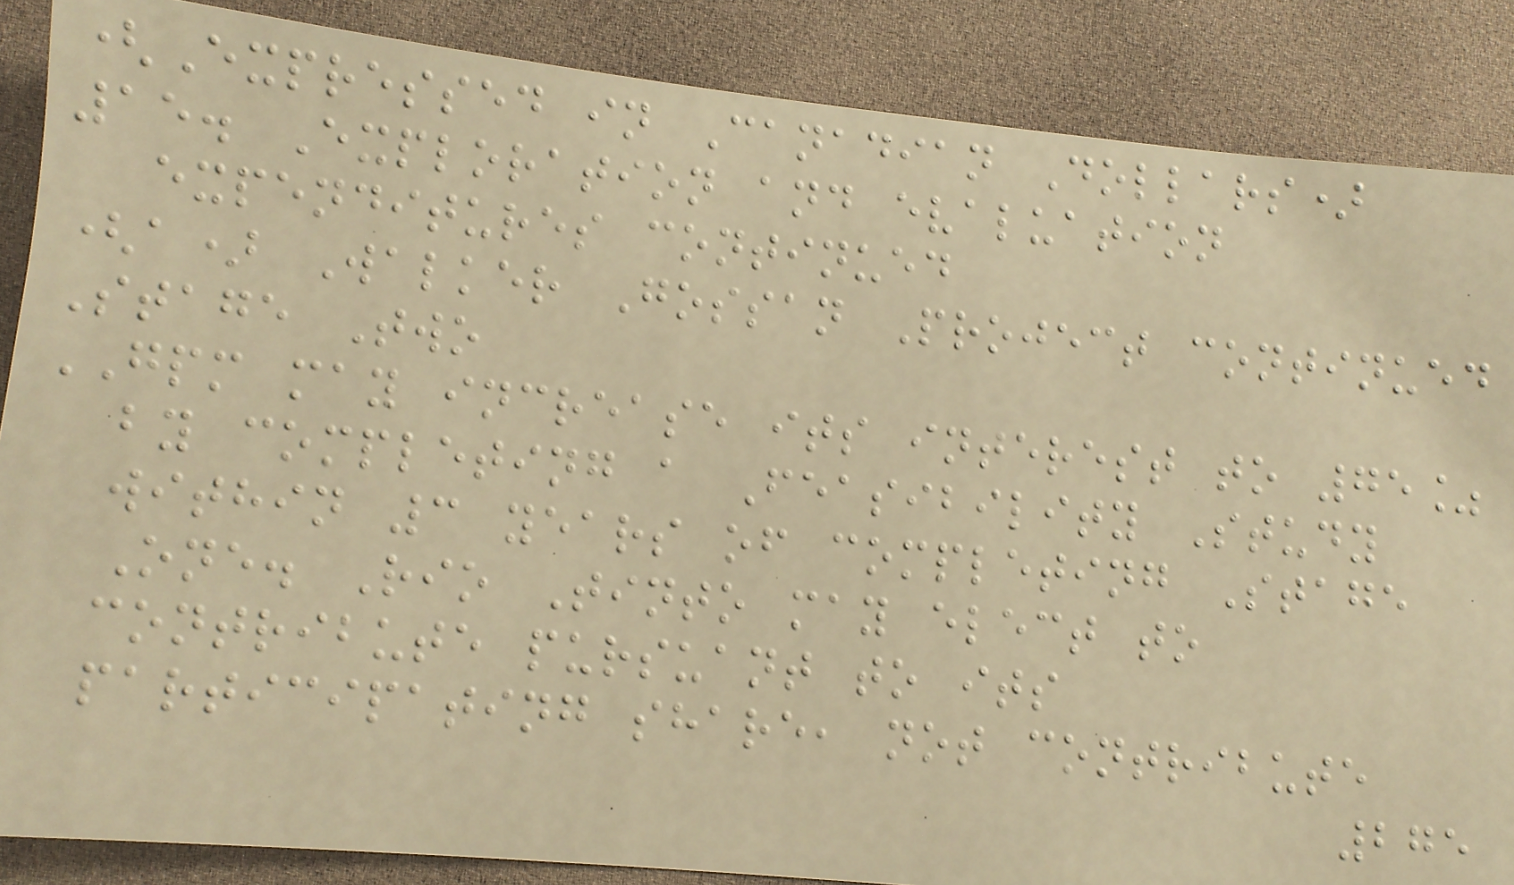(Expressed in Canadian Dollars)
15. Exploration and evaluation
expenditures continued
(a) Walker Gossan Project continued
Stage Two
GPM may increase its interest to 75%
by completing a Feasibility Study
within 3 years of completing Stage
One. Rio Tinto may elect to
contribute pursuant to its
participating share, not contribute
275
